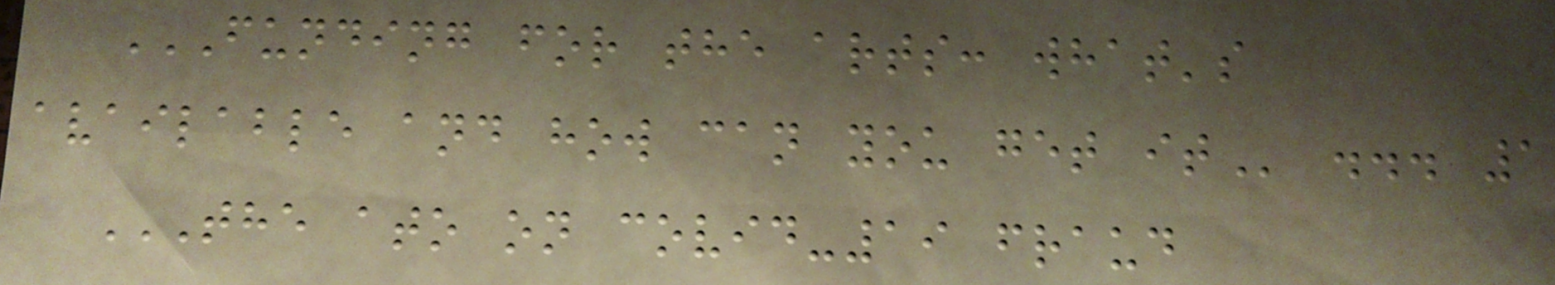FUNDING FOR THE ARTS: WHAT'S
AVAILABLE AND HOW CAN YOU GET IT ... 1
THE ATO ON COVID-19 FRAUD
